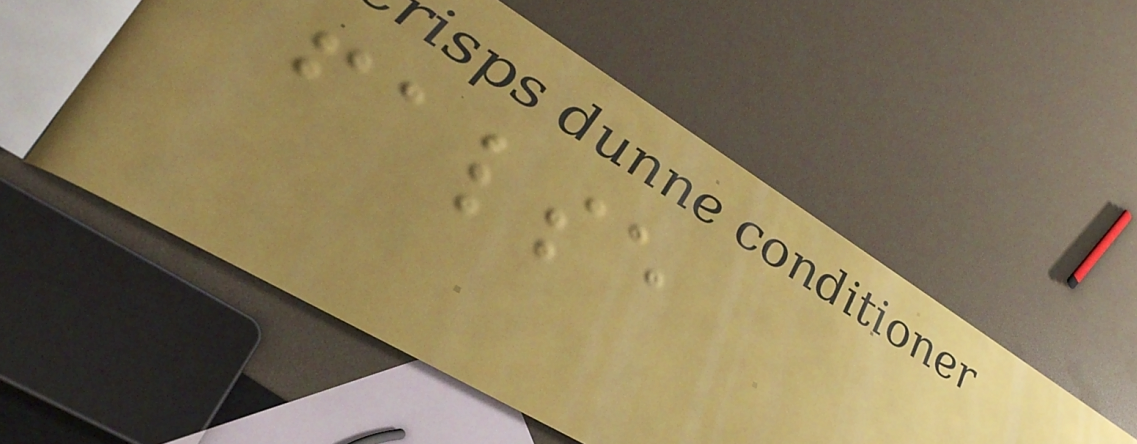false
